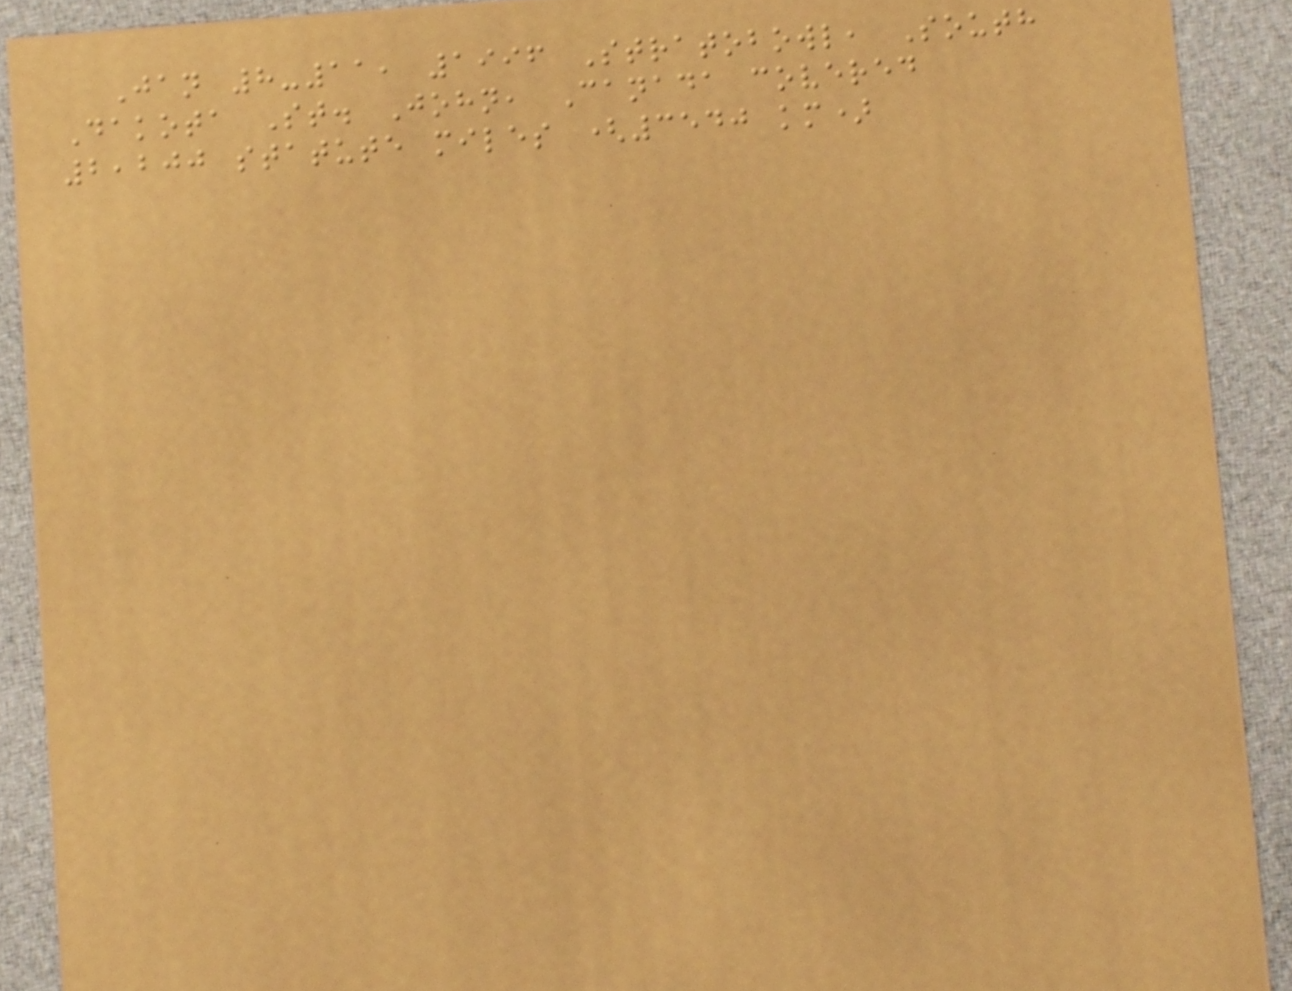Jan 8-11, 1996 Stratobowl, South
Dakota St. John, Canada covered
2,200 statute miles (3540 km)
